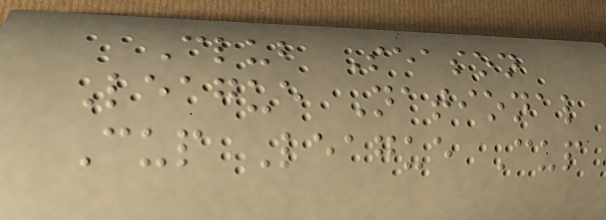Club Season
League National
Cup League Cup
